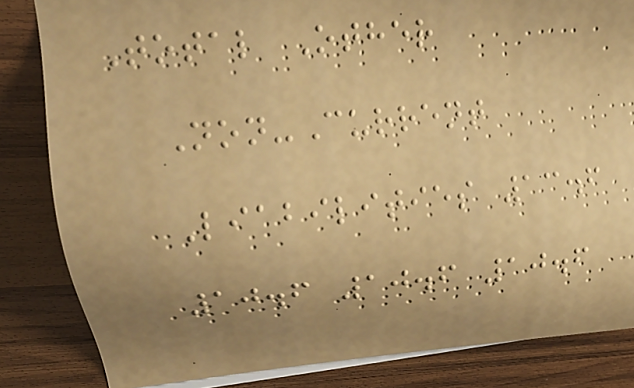Total Other
Non-Current
Liabilities 13.6
10.6 10.6 10.6
